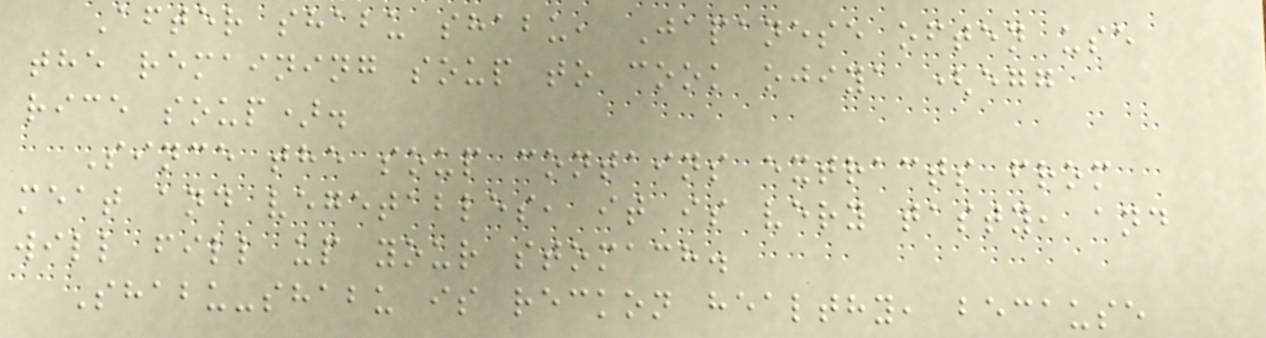After shabu shabu, Japanese often use
the remaining soup to cook ojiya (egg
rice soup).
Since the soup contains extracts from
meat and vegetables, it is very tasty, and
will fill up your stomach.
Shabu-shabu is reckon healthy, because
